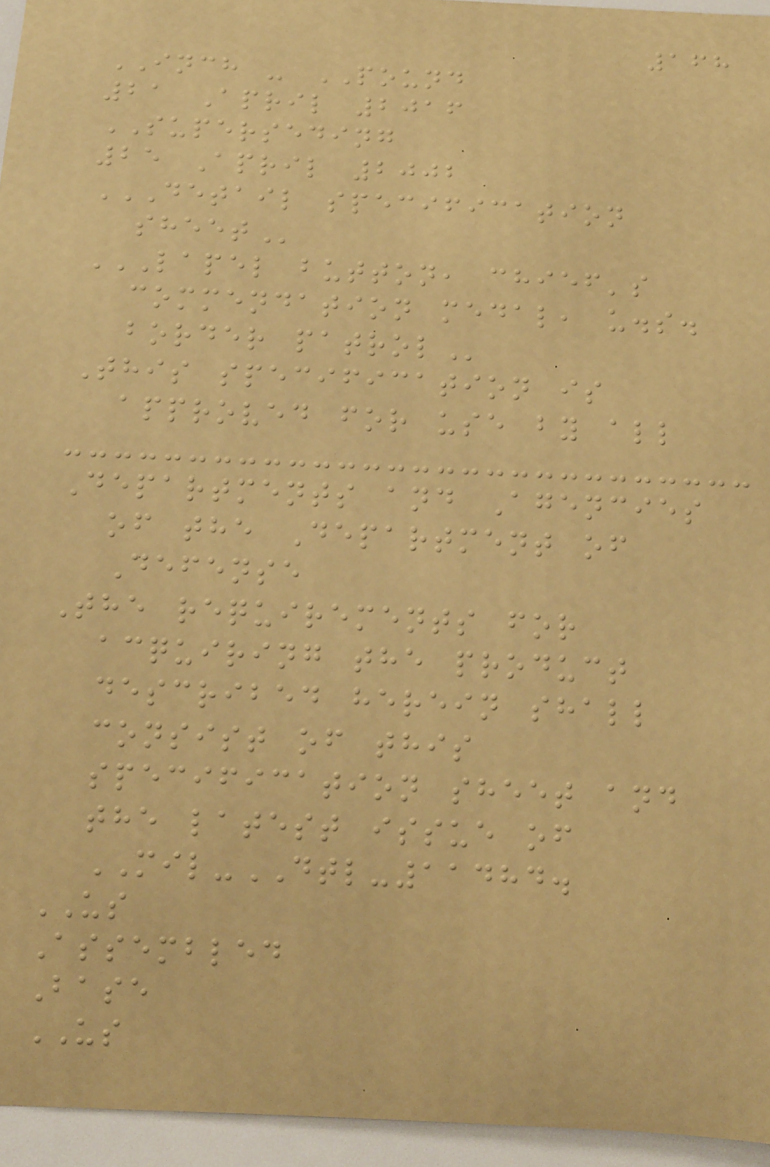168
INCH - POUND
21 April 2016
SUPERSEDING
25 April 2002
DETAIL SPECIFICATION
SHEET
LAPEL BUTTON, CHIEF'S
COMMENDATION MEDAL, U.S.
BORDER PATROL
This specification is
approved for use by all
Departments and Agencies
of the Department of
Defense
The requirements for
acquiring the product
described herein shall
consist of this
specification sheet and
the latest issue of
MIL-DTL-11484.
US
Assembled
Base
US
